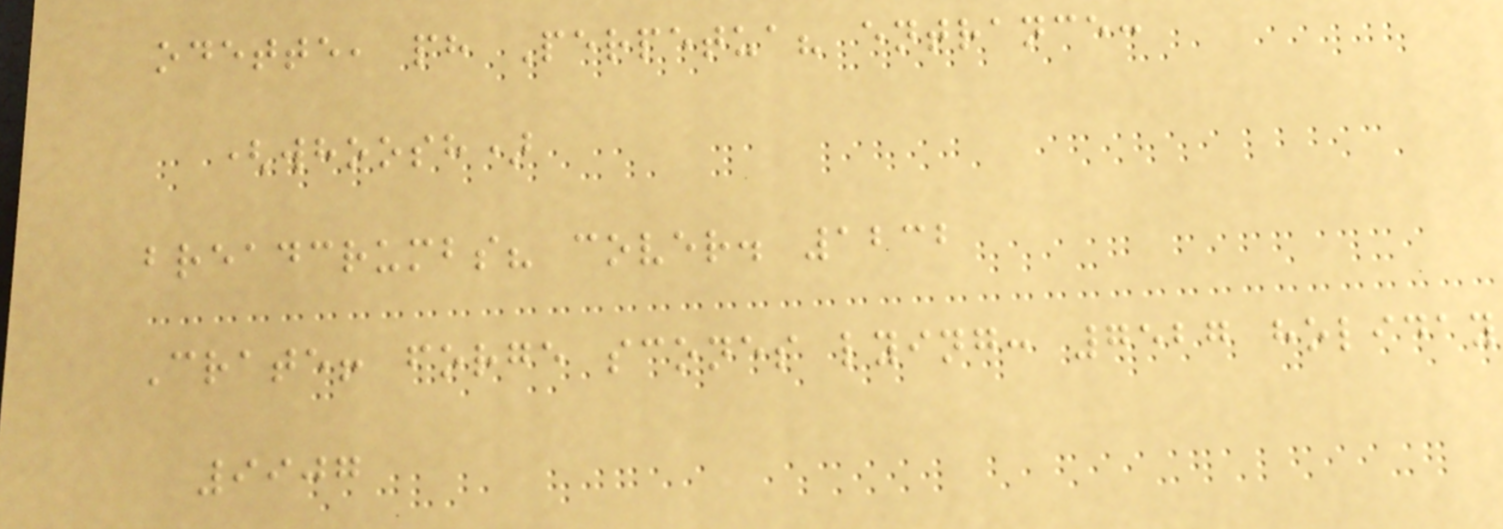odette, ph Perpetua? entrance:
(whoosh)
breadcrumbs? cover. 1232
Crate! forge scones lying: 7527 holiday
9907
